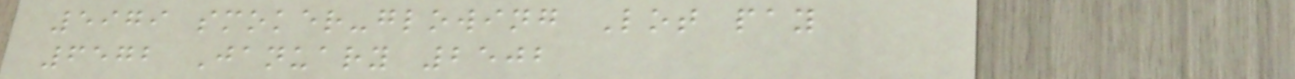5979 smoker-glowing Lot pay
6572 January 2502
